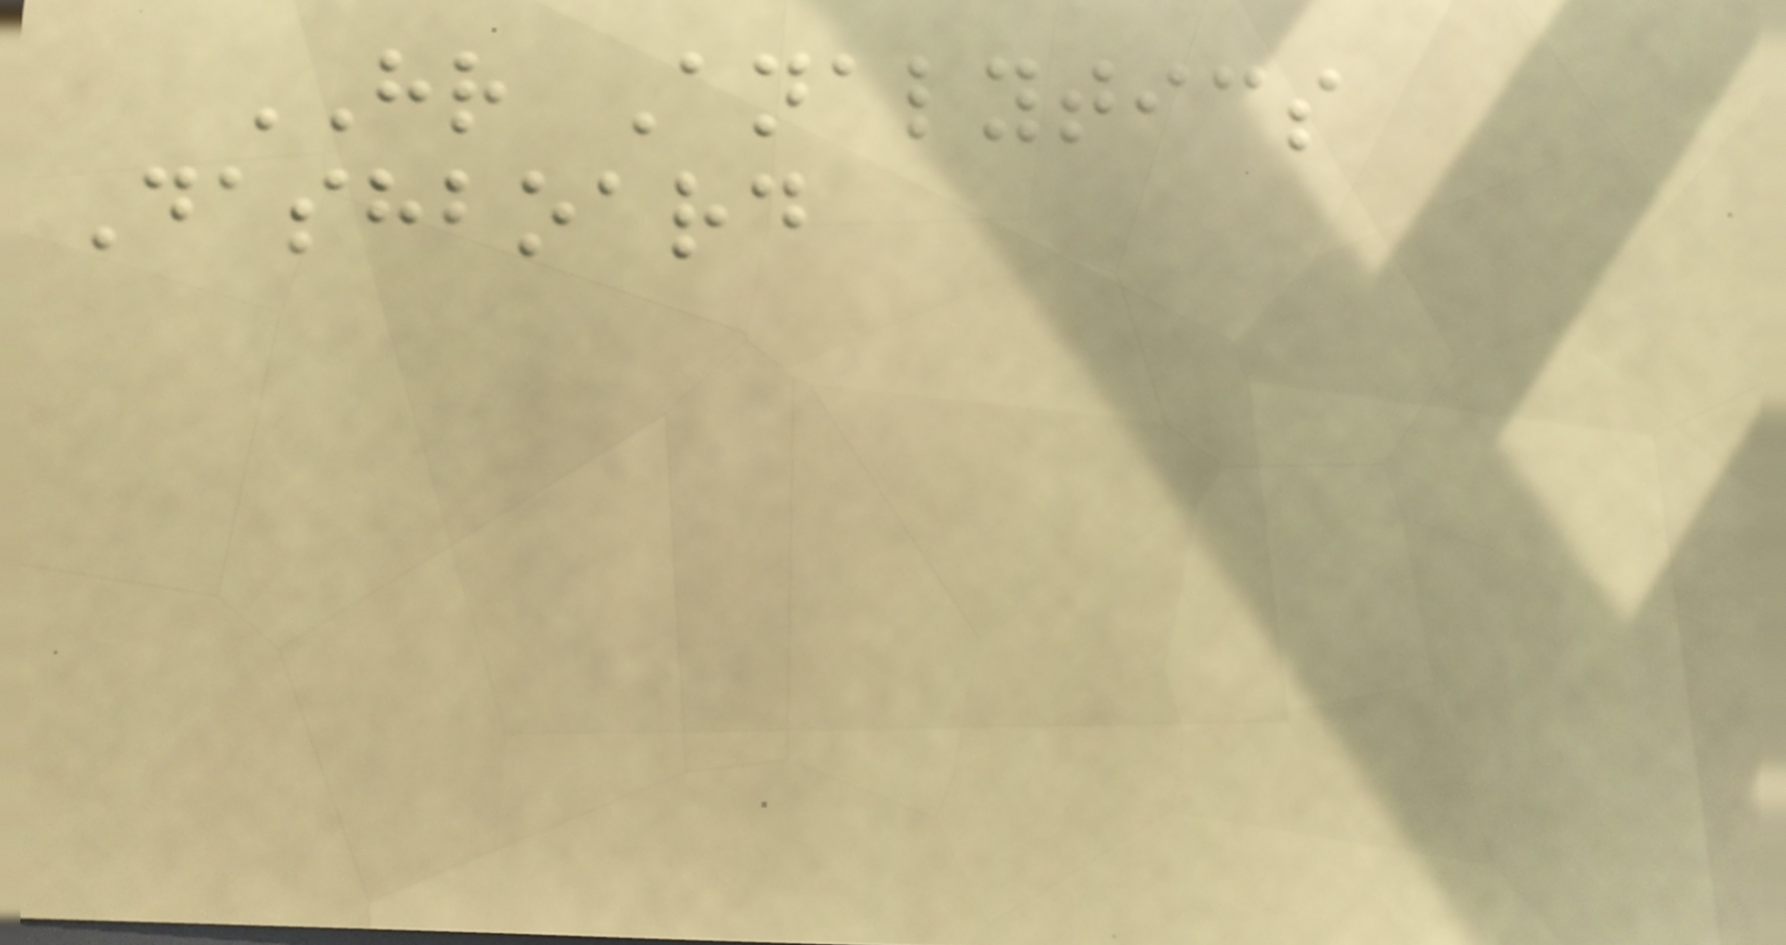HR Analytics
Dashboard
